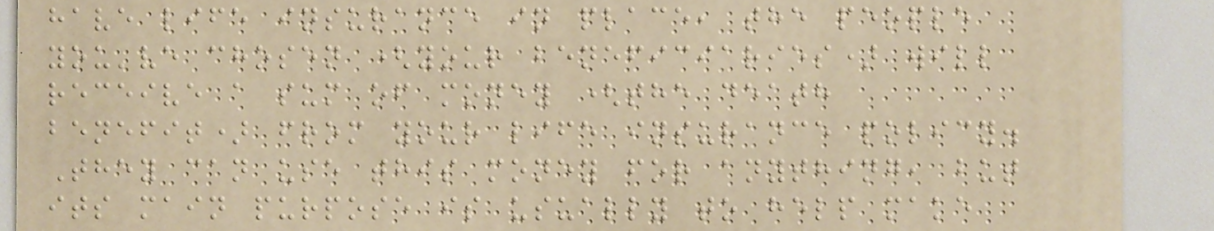have life insurance in place, the people
you've chosen (your beneficiaries) will
receive a sum of money (the death
benefit) from your life insurance policy.
They can use this money for anything, but
its main purpose is usually to help make
